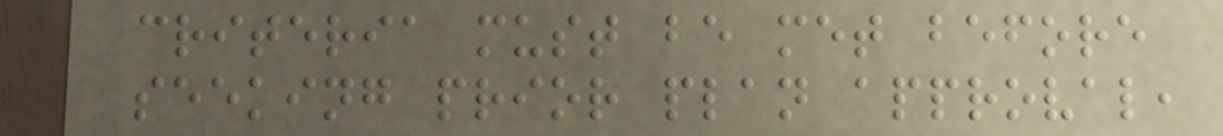criteria must be met before
seeking prior plan approval,
